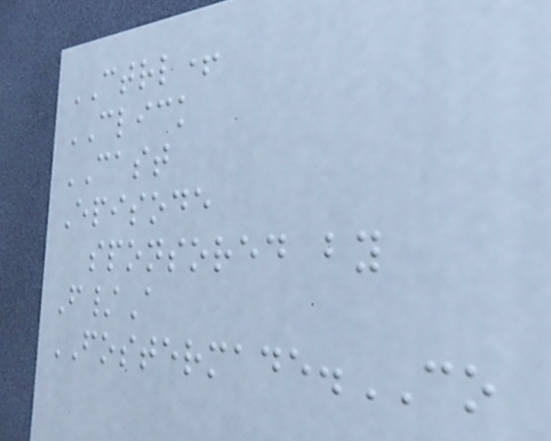CTRL+
CLICK
CAST
Episode
sponsored by
F/A
FOSTERMADE.CO
